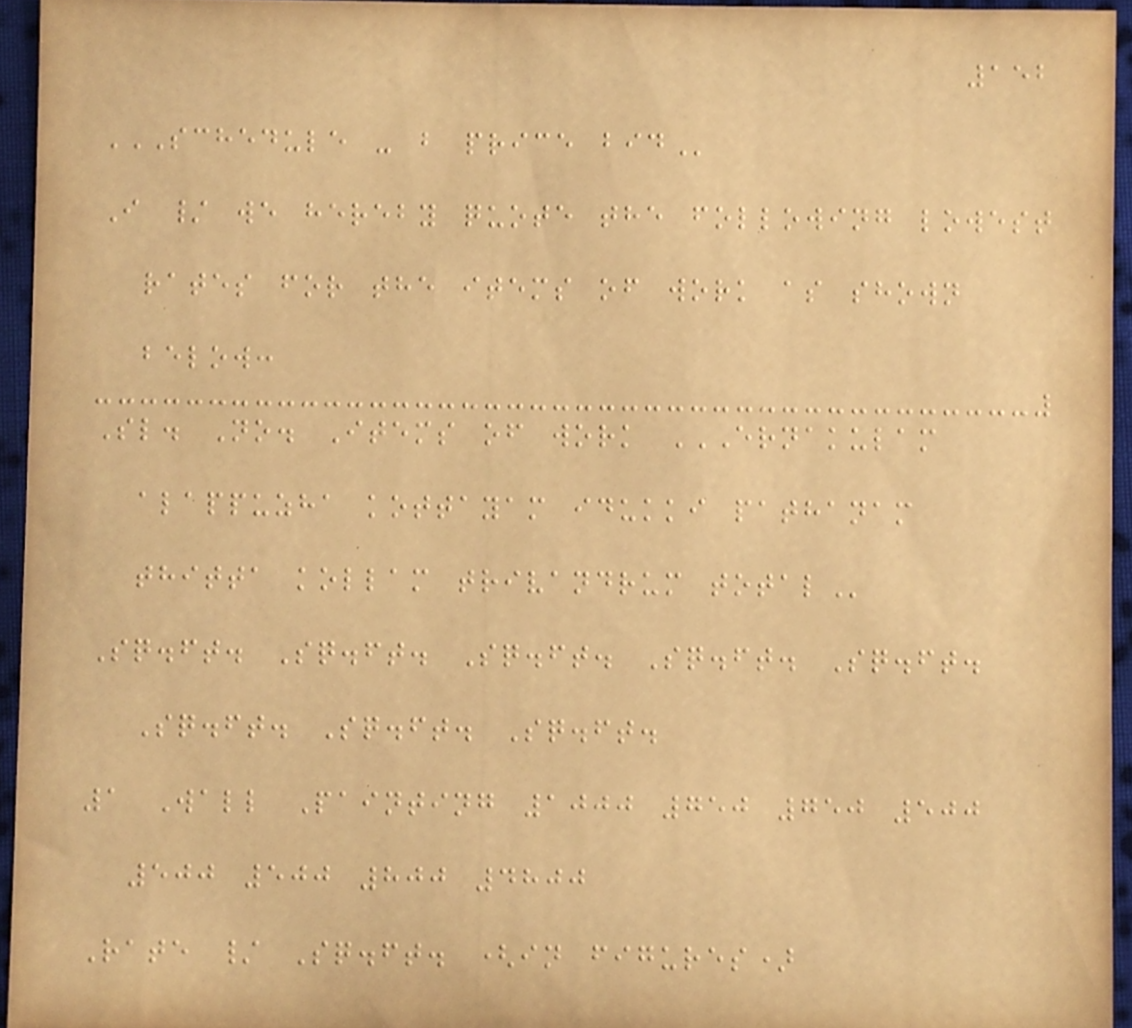152
SCHEDULE - B PRICE BID
I / we hereby quote the following lowest
rates for the items of work as shown
below:
Sl. No. Items of work ERNAKULAM
ALAPPUZHA KOTTAYAM IDUKKI PATHANAM
THITTA KOLLAM TRIVANDRUM TOTAL
Sq.ft. Sq.ft. Sq.ft. Sq.ft. Sq.ft.
Sq.ft. Sq.ft. Sq.ft.
1 Wall Painting 1000 750 750 500
500 500 800 4800
Rate / Sq.ft. (in figures)
